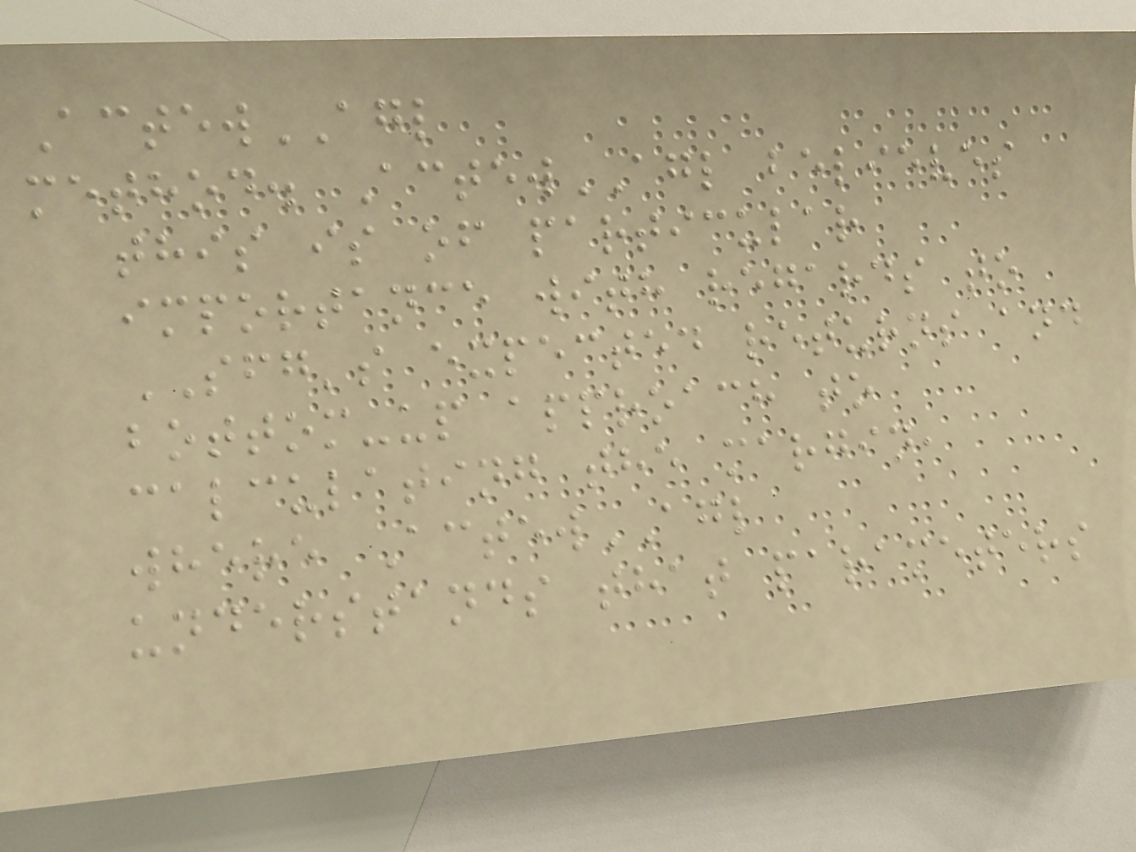ActewAGL
method. ActewAGL believes
this is of particular
importance with regards to
SFG's expected returns and
bottom-up approach to
calculating the margin,
where ActewAGL
understands that parameters
